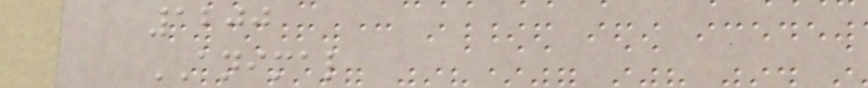1200
ANIMAL
